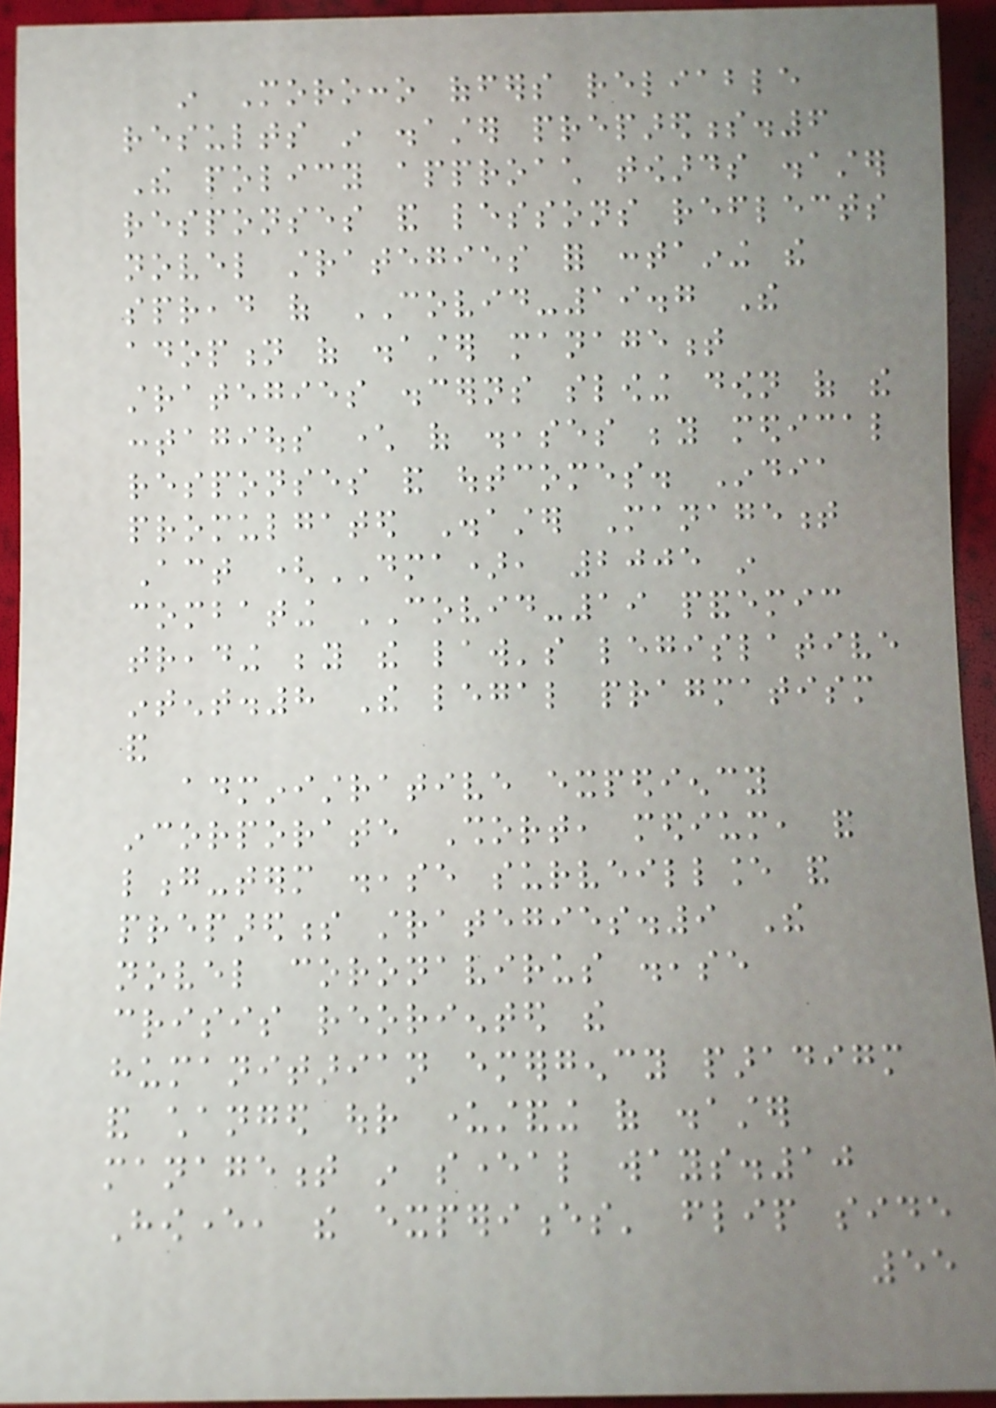in Morocco offers reliable
results in disaster preparedness.6
The policy approach towards disaster
responses and lessons reflects
novel strategies for containing the
spread of COVID-19.7 The
adoption of disaster management
strategies discerns slowing down of the
contagious character of diseases beyond medical
responses and outcomes. India
promulgated Disaster Management
Act (DMA), 2005 in
combating COVID-19 pandemic
treading beyond the law's legislative
intent.8 The legal pragmatism
and
administrative expediency
incorporate Short, medium, and
long-term disease surveillance and
preparedness strategies.9 The
novel coronavirus disease
crisis reoriented the
humanitarian emergency paradigm
and changed our understanding of disaster
management in several ways.10
However, the experiences' flip side
55
